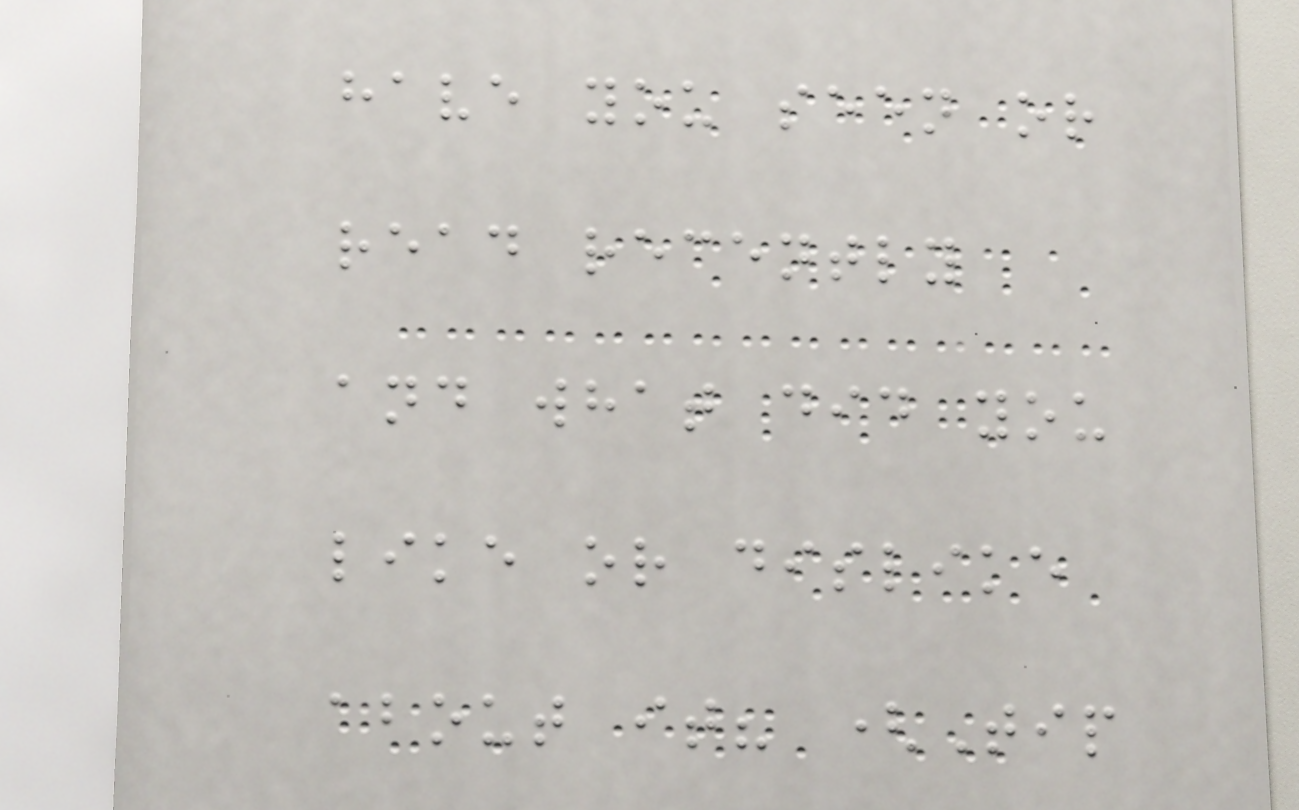have you seen or
read recently
and what did you
like or dislike
about it? (Tip
